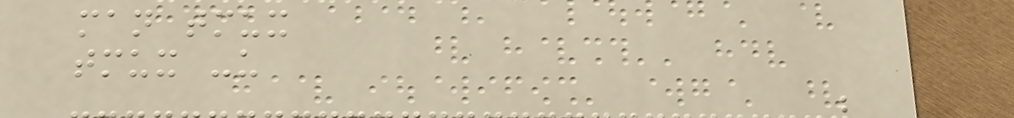man tmux
tmux -u
